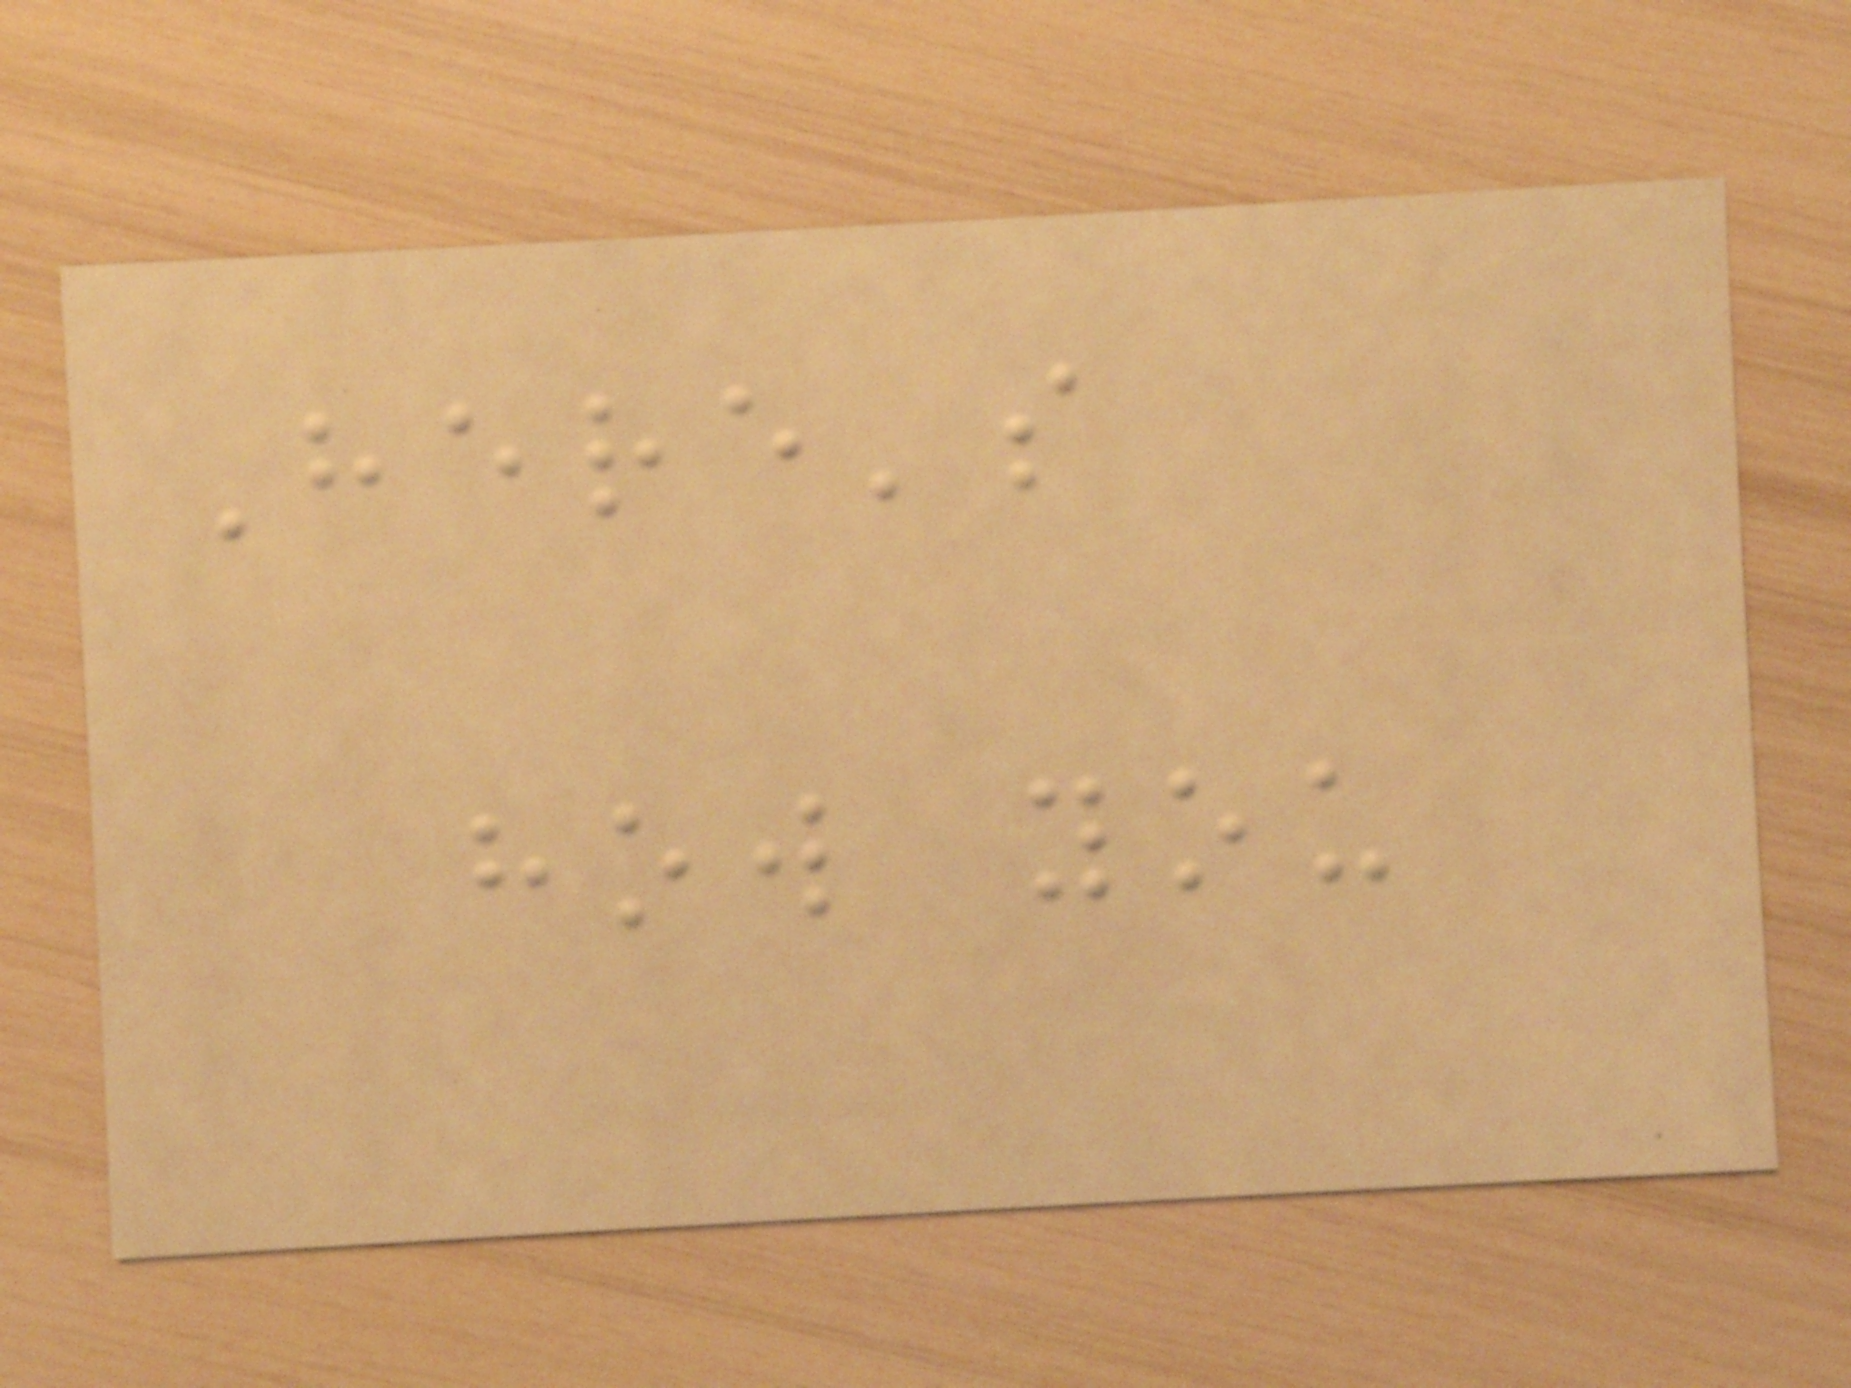Here's
how you
